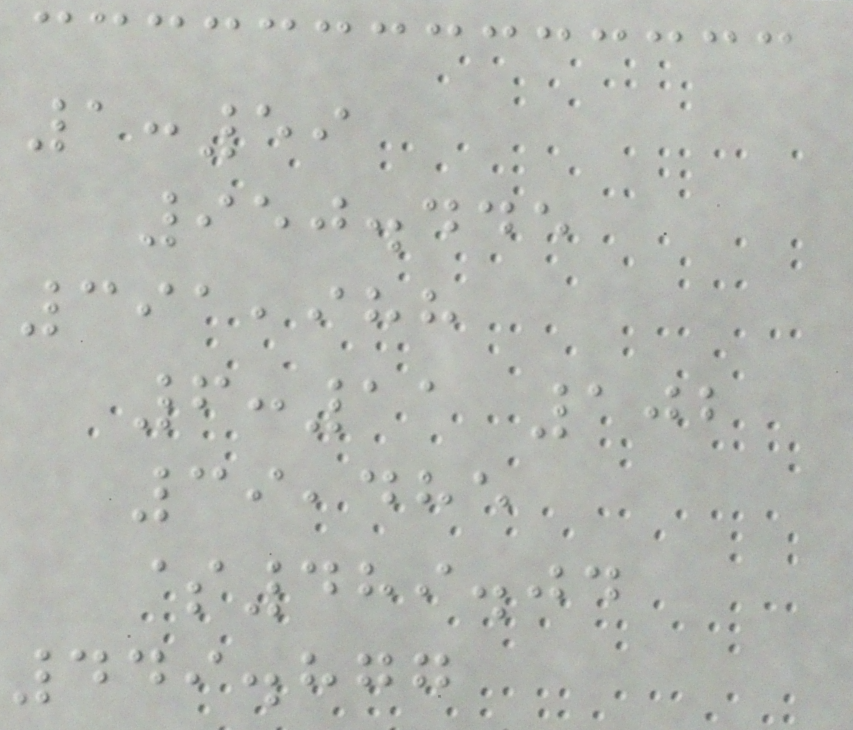1:59
950.445
391,988
6:11 102
39,485
$489.04
449.877
